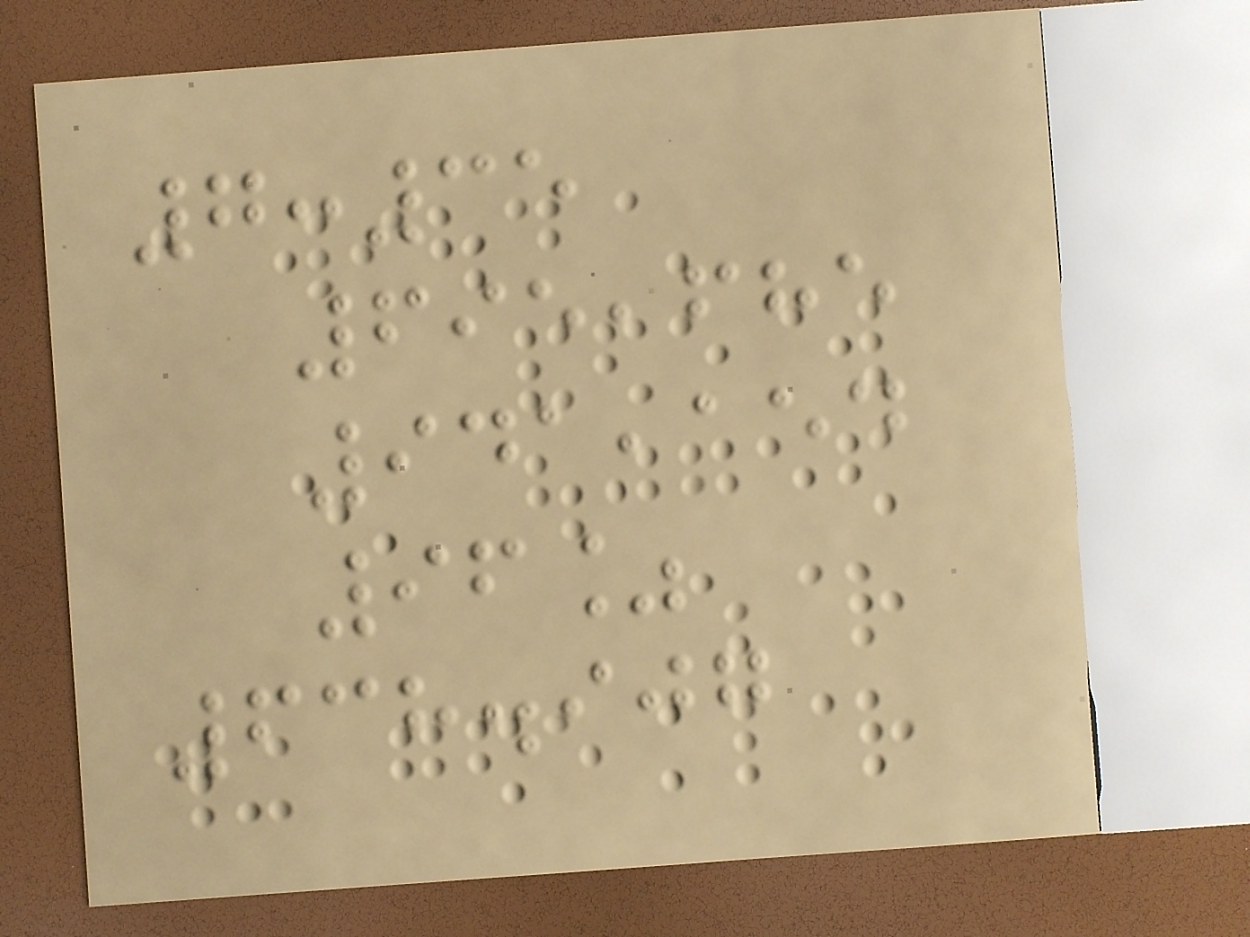7:35
695,685
941,154
96%
638.907
